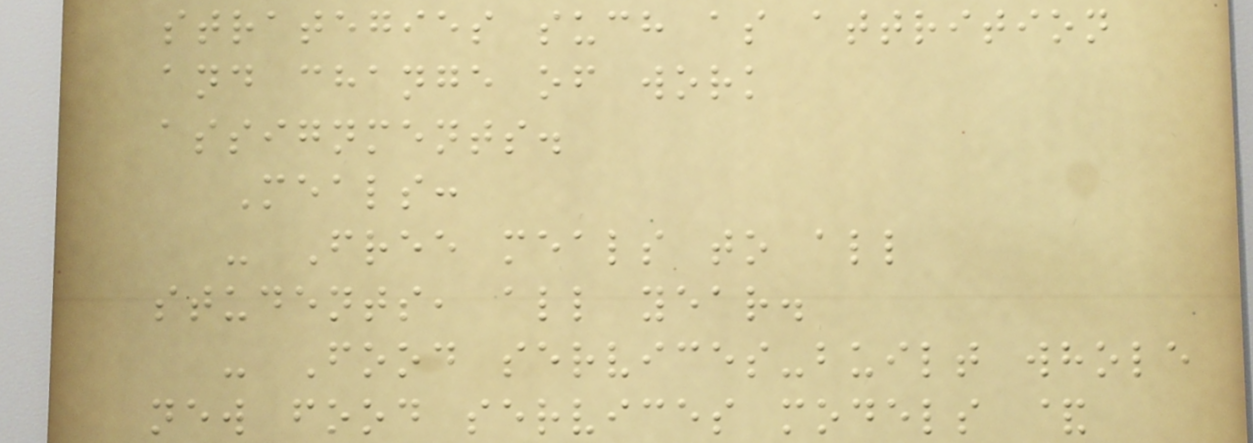strategies such as attrition
and change of work
assignments.
Meals:
- Free meals to all
students, all year.
- Food services-built whole
new food services models &
